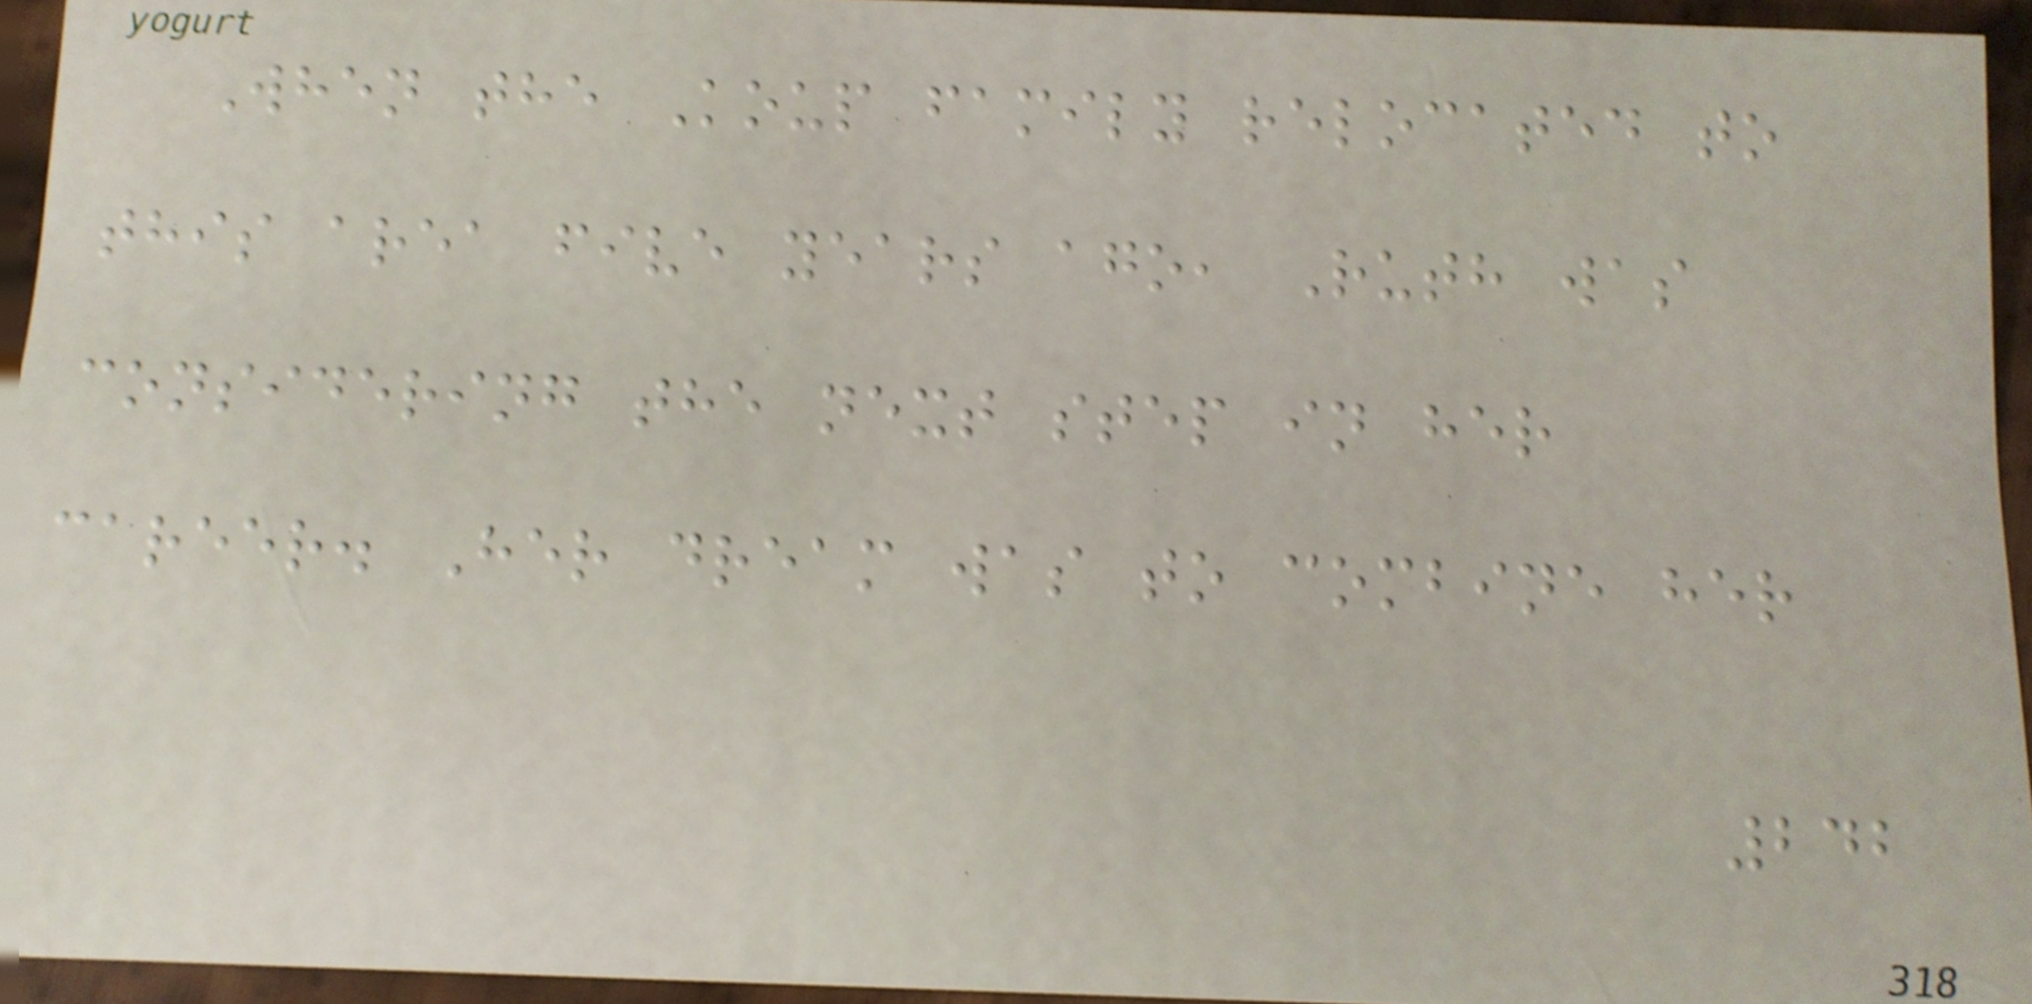When the Koup family relocated to
this area five years ago, Ruth was
considering the next step in her
career. Her dream was to combine her
242
